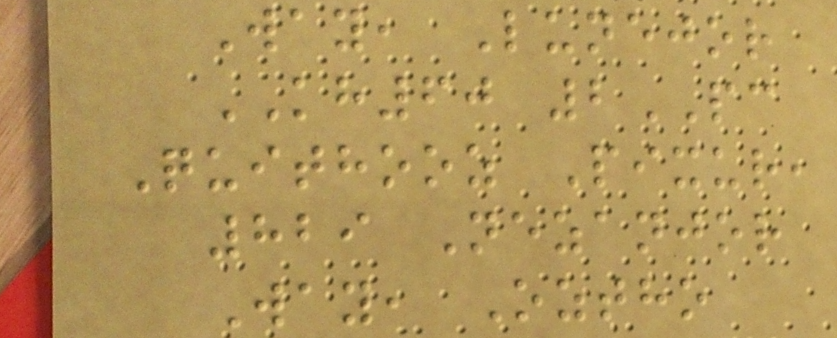Way, Lunejor
KH60 2PC
Quithooz Pixur,
829 Nezanjor
Way, Oztho
